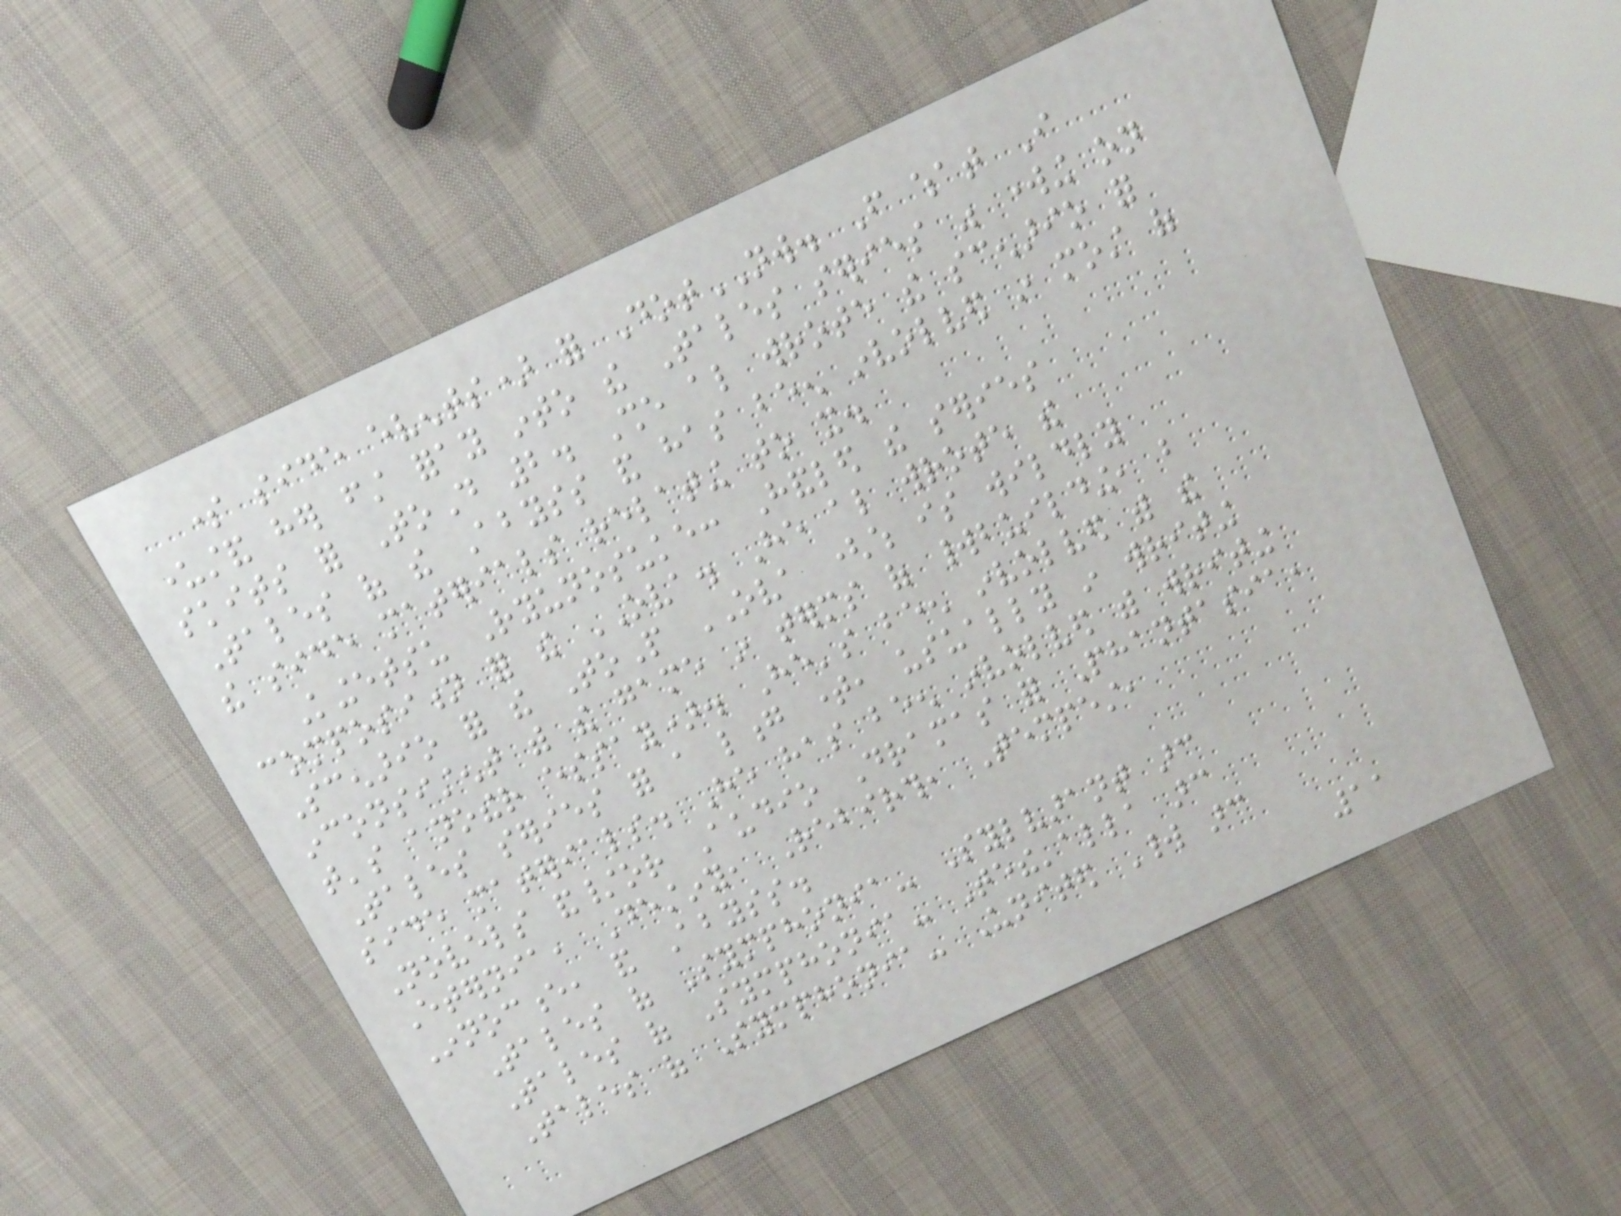some side events) for DotNW. From what I
understand her first foray into the Tales series was working on
skits for ToD 2. She also wrote the scenario for
Tales of the Abyss and has been involved in most of
the side materials relating to it.
Kingetsu Ryunosuke: Handled the series
composition for the OVA. He also wrote the
Scenario for the ToP OVA (which is wildly
inconsistent with the game in terms of worldbuilding, but
that's another essay). He's been involved with the
Tales series for a long time, usually in writing
side materials. He has been involved with writing
Novels and/or Audio Dramas for Phantasia,
Eternia, Destiny, Rebirth, Tempest,
Innocence, and Abyss.
Tales of Symphonia- Sylvarant arc
Tales of Symphonia- Tethe'alla arc
Tales of Symphonia- United World arc
11
